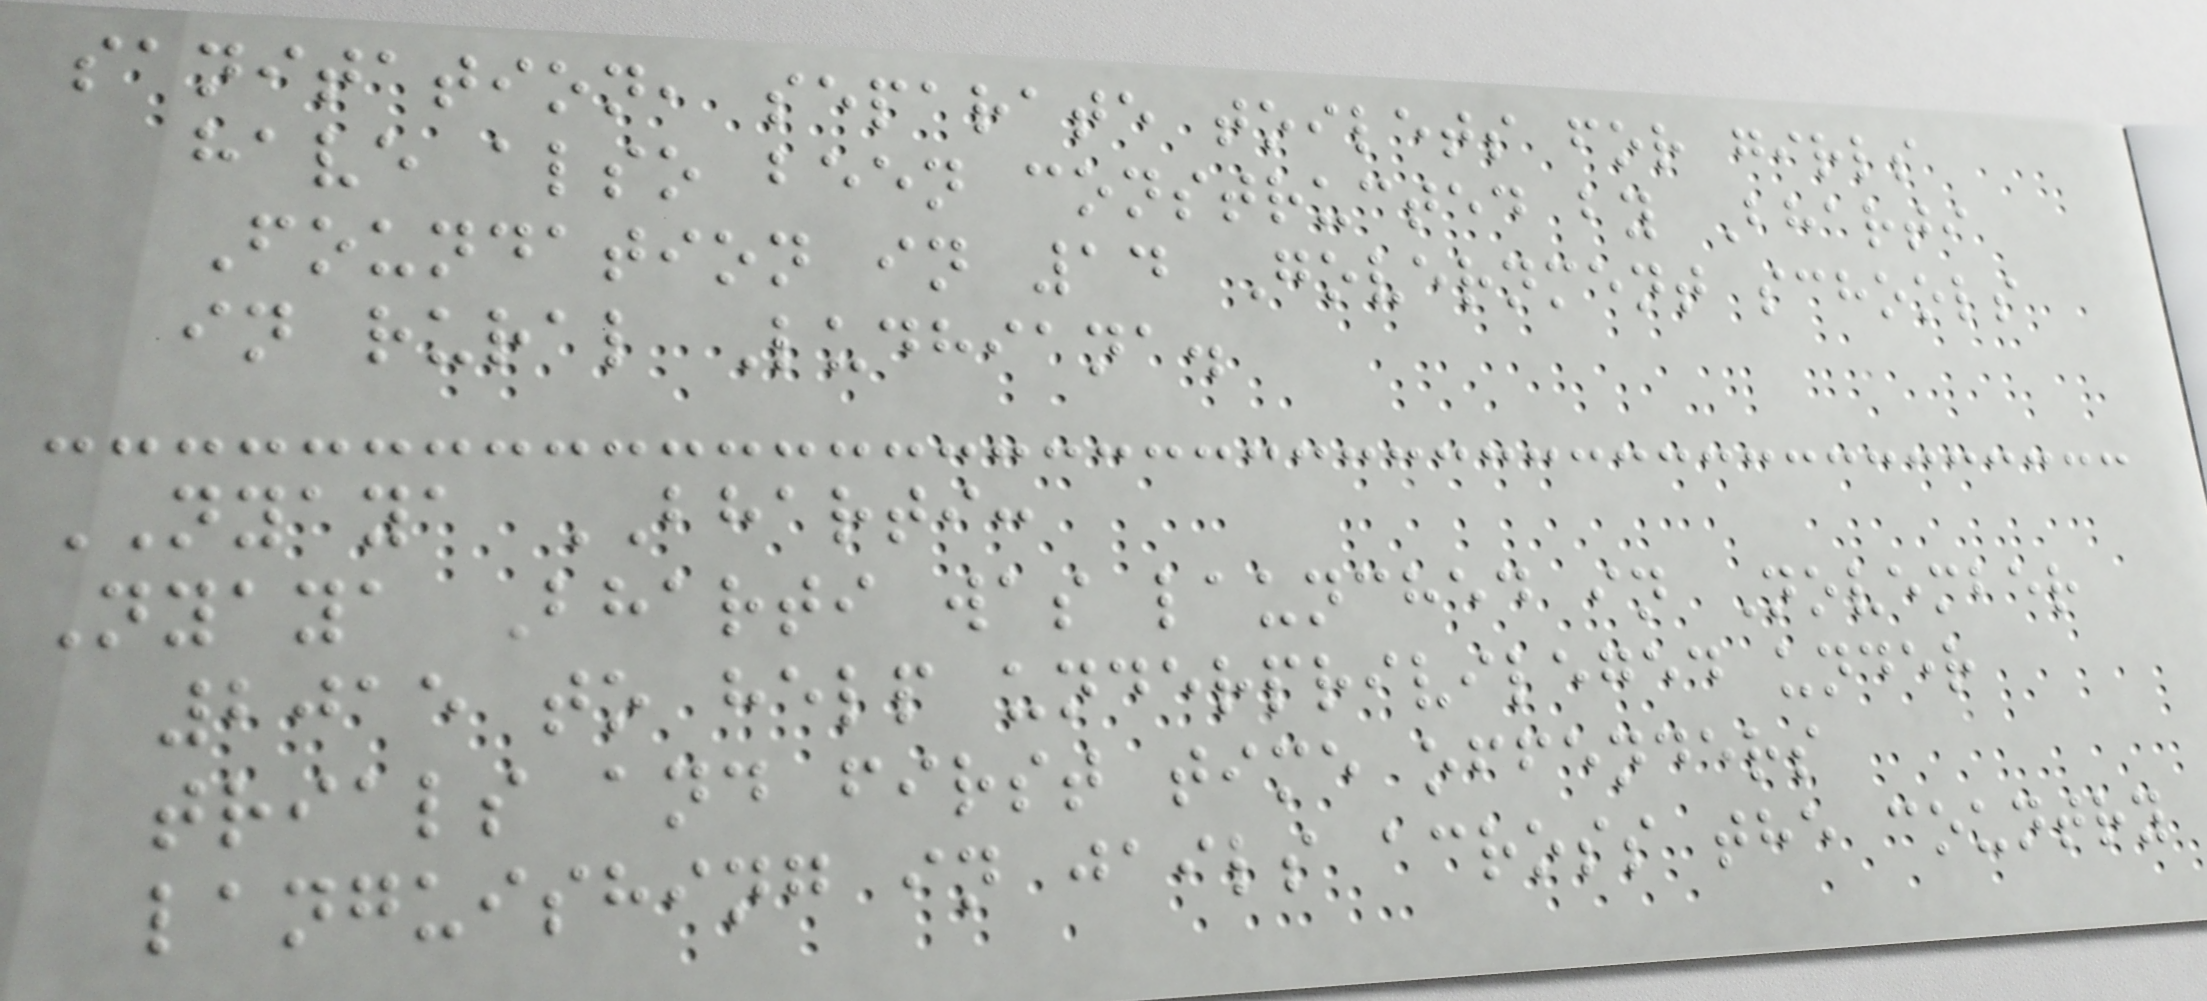sanitation, separate toilets for girls
have also been constructed by Bharti
Foundation in 14 Government schools
in rural Ludhiana.
NYAYA BHARTI:
Nyaya Bharti was launched in November
2015 to help underprivileged under
trials and first time offenders
languishing in jails across the country
